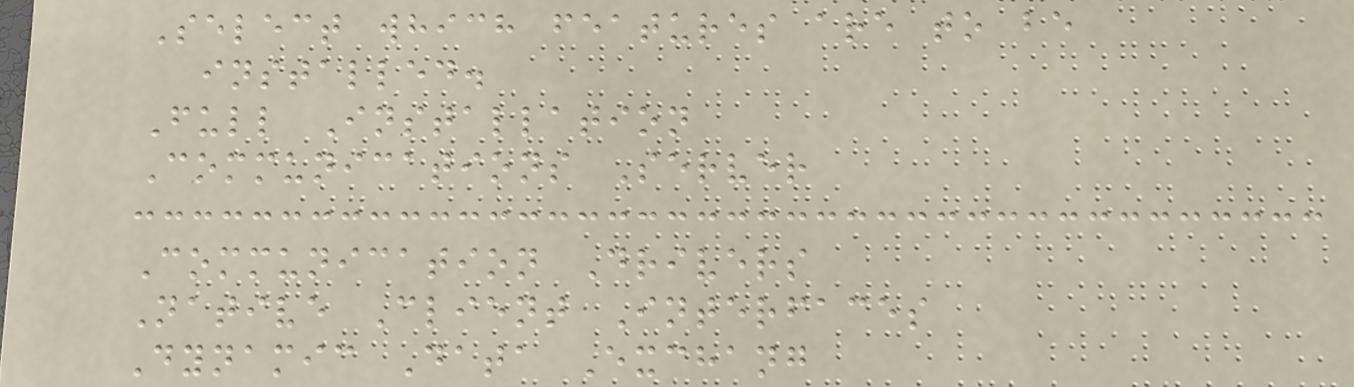Select which features are to be
installed.
Full Installation
Communications Server
Communication Drivers
Native Client Interfaces
Dynamic Data Exchang
